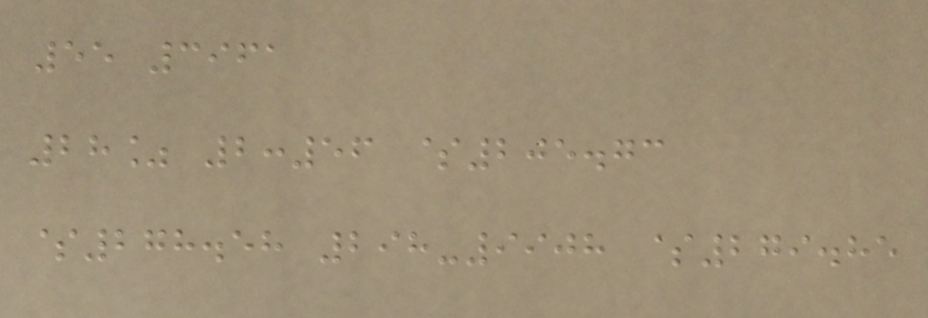55 3961
28% 2:56 $205.73
$278.58 298-9908 $279.85
